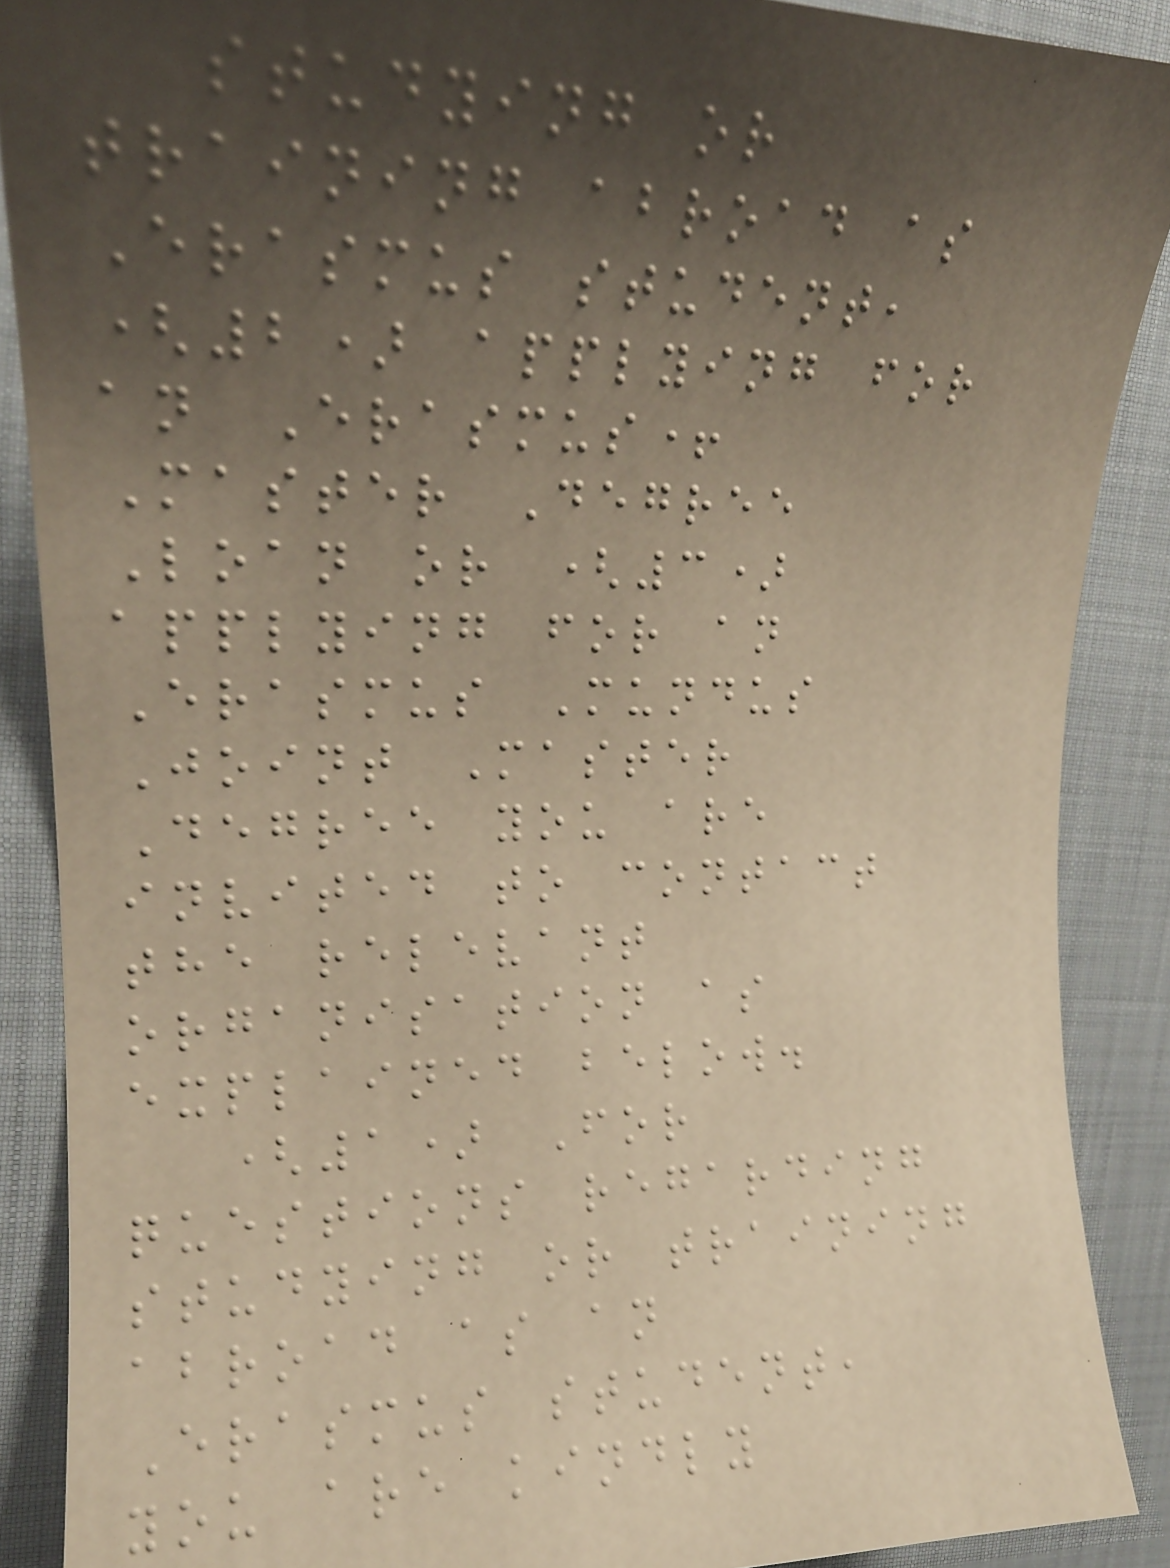studying or
training abroad as
Erasmus student,
(2) applying for
an Erasmus+
Master Degree
Loan or (3)
applying for an
Erasmus Mundus
Joint Master
Degree you are
invited to contact
the relevant
organisation as
explained below.
(1) For
questions regarding
studying or training
abroad as an
Erasmus student,
you are kindly
